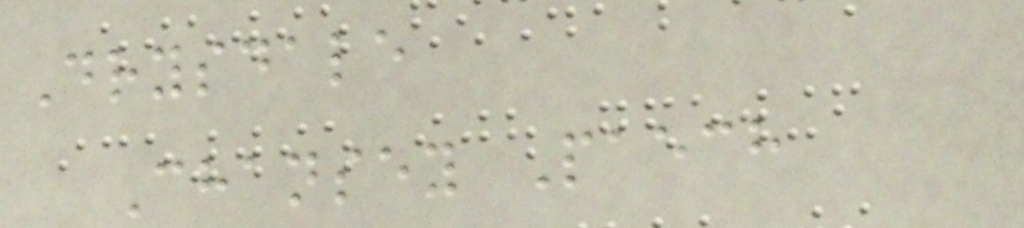Drysdale
Chansey Paech
